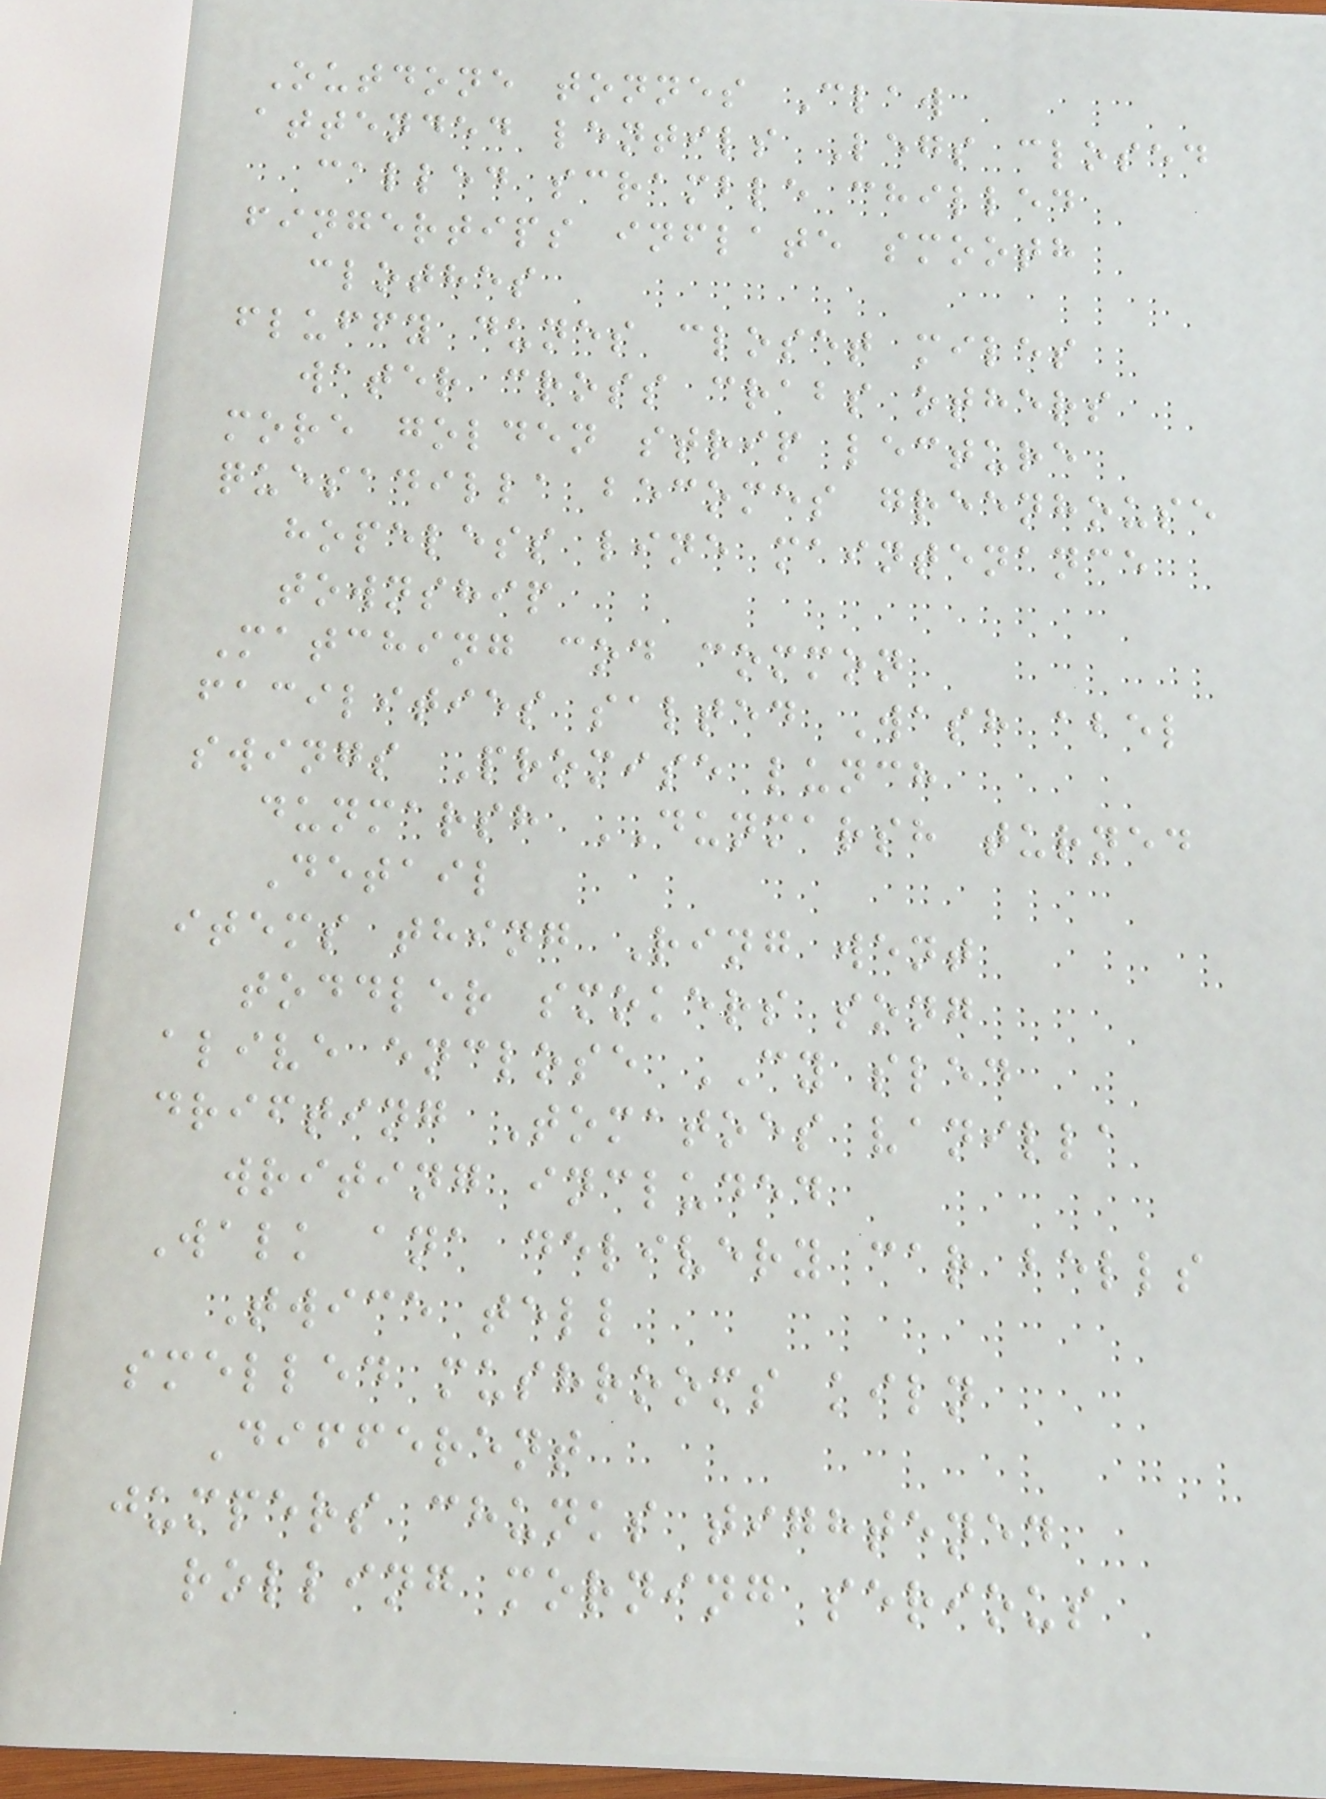Outdone tonnes Claw
attended lentils Legs closed
called scramble chilled
fingertips inflate smooth
clothes
fluffy dunes closet miles
water cross crabs others
more golden strip lecture
quesadilla becomes greenhouse
hopeless line maintenance
township
Matching cod common
facilities salted Wash abel
swings Promise lunch
dunmarsh DUNMARSH turned
Detail
items thing Ring went
toddler smokers song
alive enclose CY sled
drifting Tomatoes vanilla
writing included
Walk ana delivery car bells
Twice tell
smelled mushrooms kiln
Different
jumpers chunks tightened
rolling morning serious
